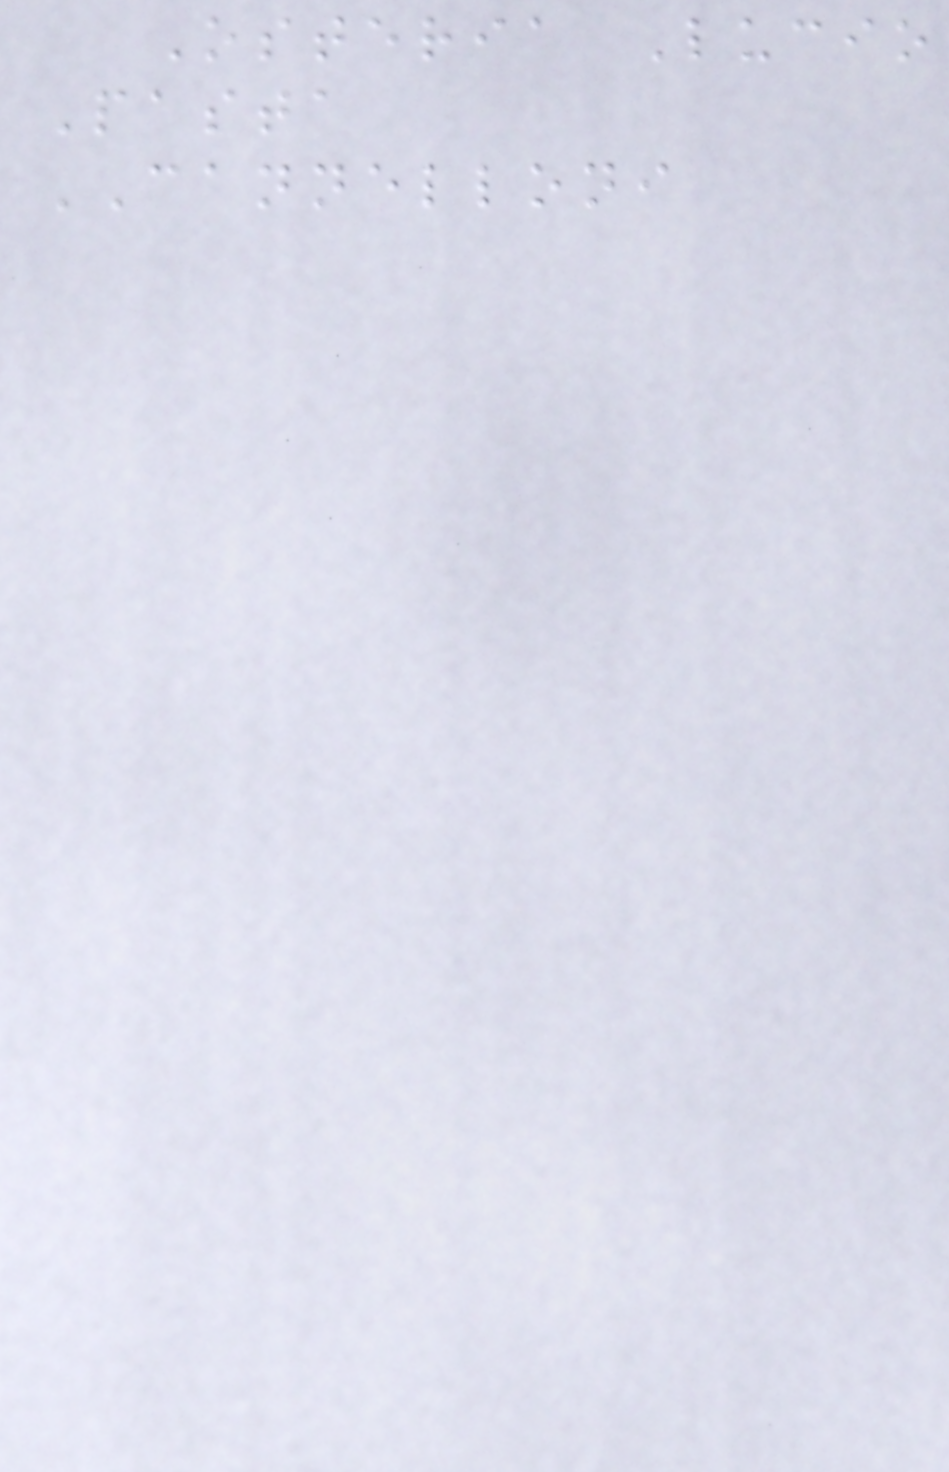Osteria Lucio
Pasta
CANNELLONI
